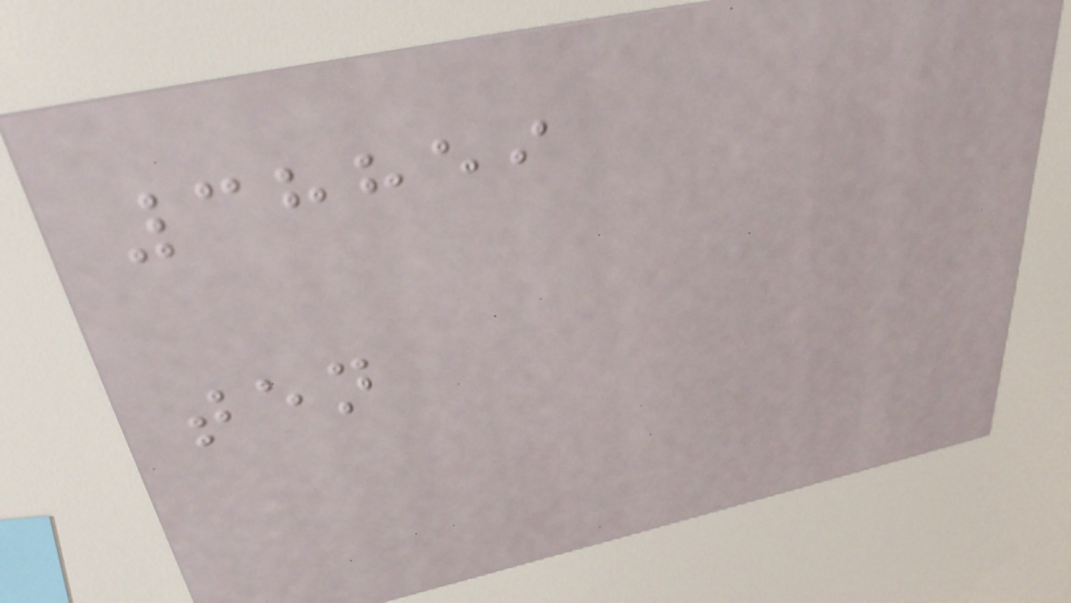38859
ten
